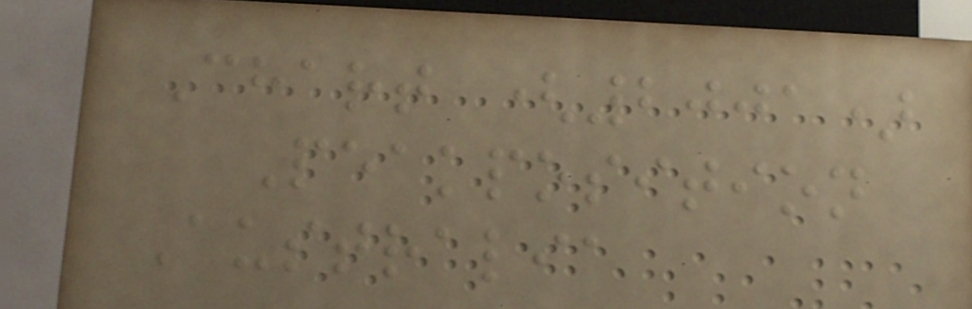Chart (2001)
Peakposition
Australia
